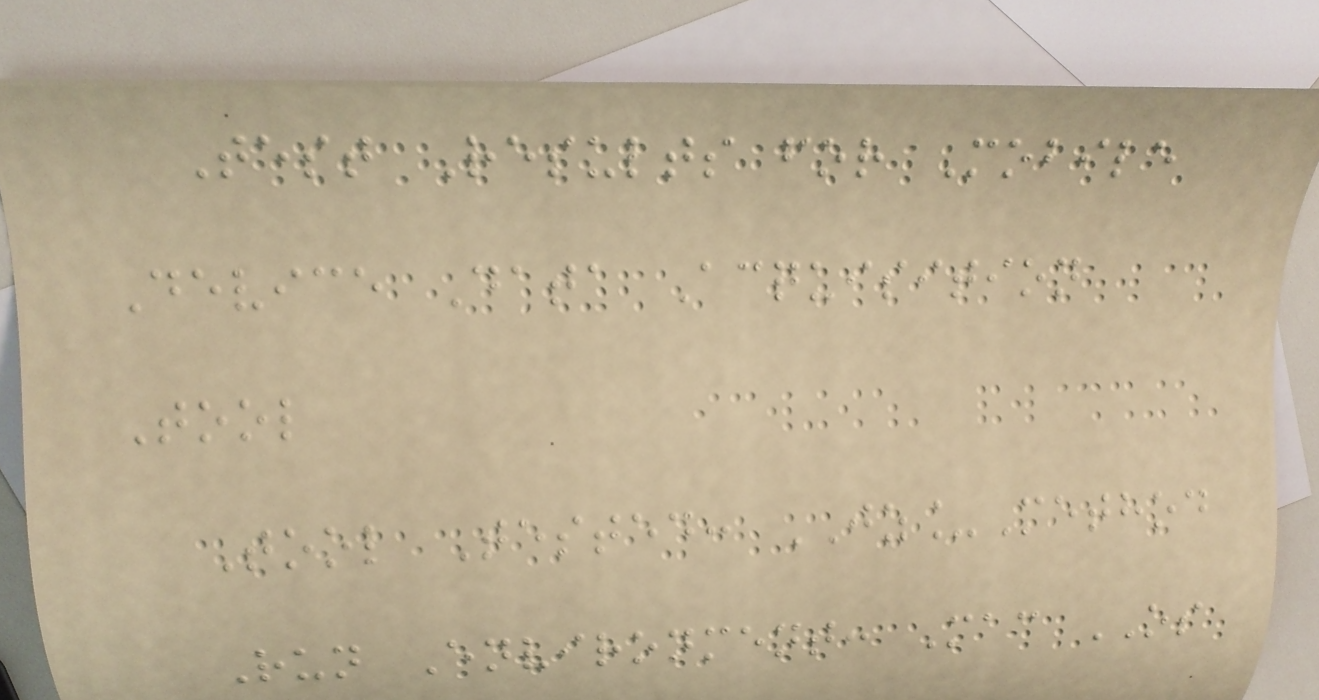Test Results for Mobile
Device Data Acquisition
Tool
Tool Tested: JZ_Method
Run Environment: Mac OS
